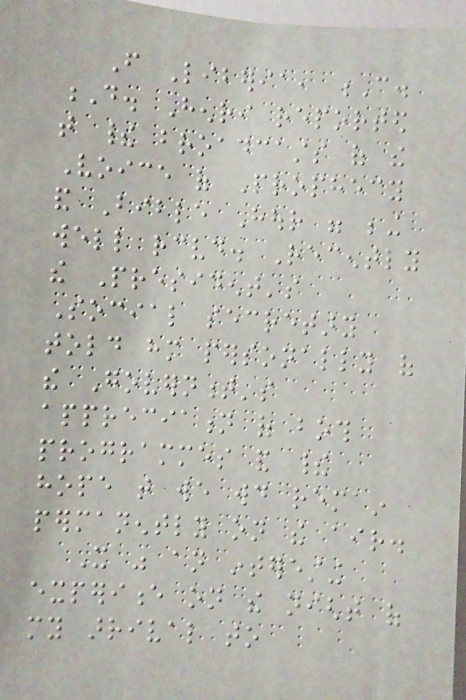From Liberia, C.
D. Henri reported
that their broadcasts of the
Voice of Prophecy
and Bible Hour were being
well received. Recently
the President's
Social secretary
told him personally of
the Government's
appreciation of both
programmes and their
hope that we would remain
permanently on the air.
It was an interesting
experience on the night of
my arrival to
